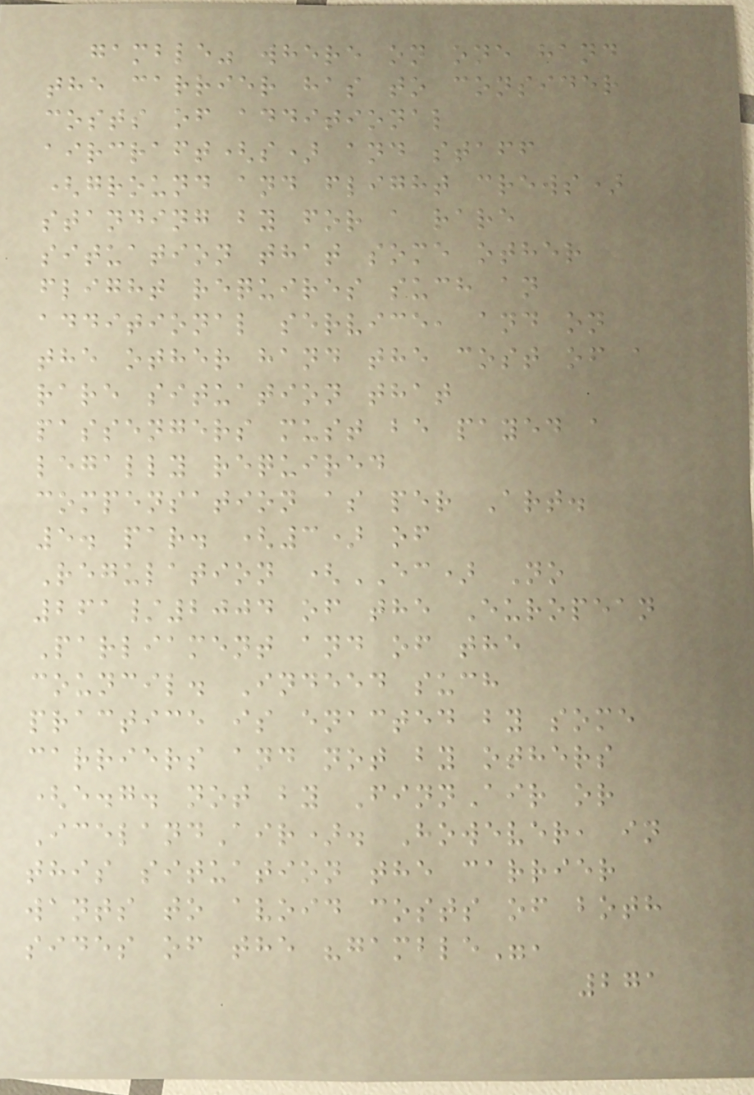gamble" where on one hand
the carrier has to consider
costs of additional
aircraft(s) and staff
(ground and flight crews)
standing by for a rare
situation that some other
flight requires such an
additional service, and on
the other hand the cost of a
rare situation that
passengers must be payed a
legally required
compensation as per Art.
5. par. (3) of
Regulation (EC) No
261/2004 of the European
Parliament and of the
council. Indeed such
practice is enacted by some
carriers and not by others
(e.g. not by FinnAir or
IcelandAir). However, in
this situation the carrier
wants to avoid costs of both
sides of the "gamble",
271
